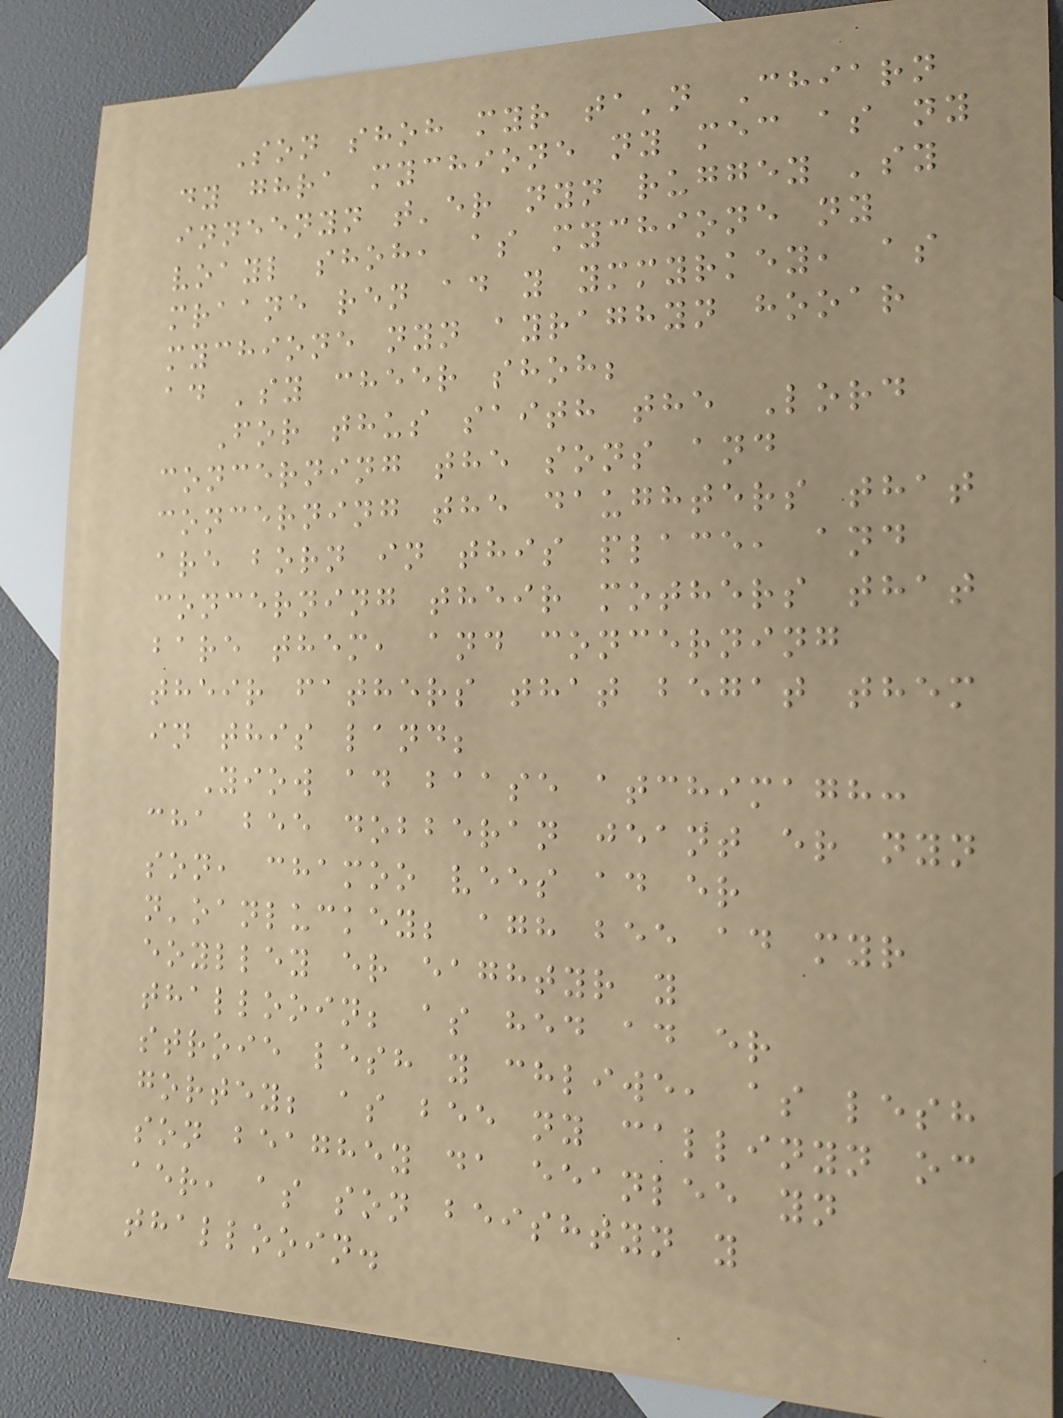Son shoh myr ta'n Chiarn
dy ghra mychione ny mec as ny
inneenyn t'er nyn ruggey 'sy
voayl shoh, as mychione ny
mraane ren ad y ymmyrkey, as
mychione nyn ayraghyn hooar
ad 'sy cheer shoh;
For thus saith the Lord
concerning the sons and
concerning the daughters that
are born in this place, and
concerning their mothers that
bare them, and concerning
their fathers that begat them
in this land;
Yiow ad baase atchimagh:
cha bee dobberan jeant er nyn
son, chamoo vees ad er
n'oanluckey; agh bee ad myr
eoylley er eaghtyr y
thallooin; as hed ad er
stroie lesh y chliwe, as lesh
gortey; as bee ny callinyn oc
son beaghey da eeanlee yn
aer, as son beishtyn y
thallooin.
